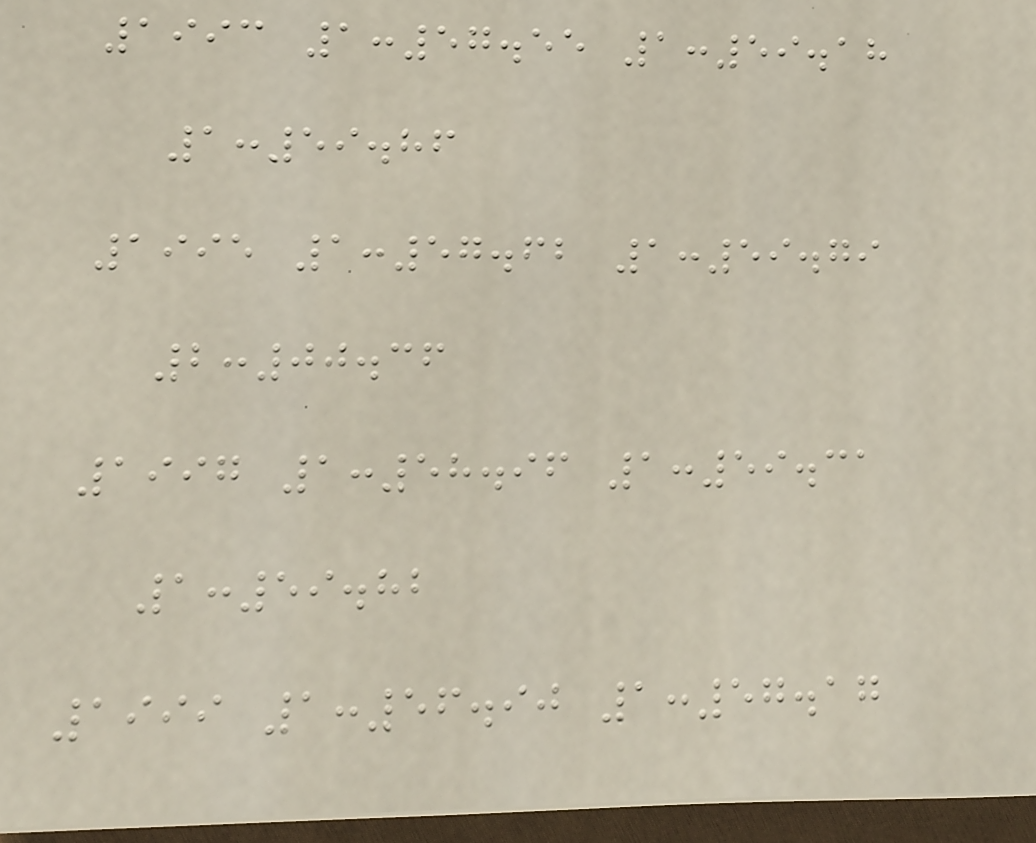1993 1:57.55 1:59.18
1:59.86
1995 1:57.62 1:59.79
2:00.36
1997 1:58.96 1:59.31
1:59.82
1999 1:56.90 1:57.17
